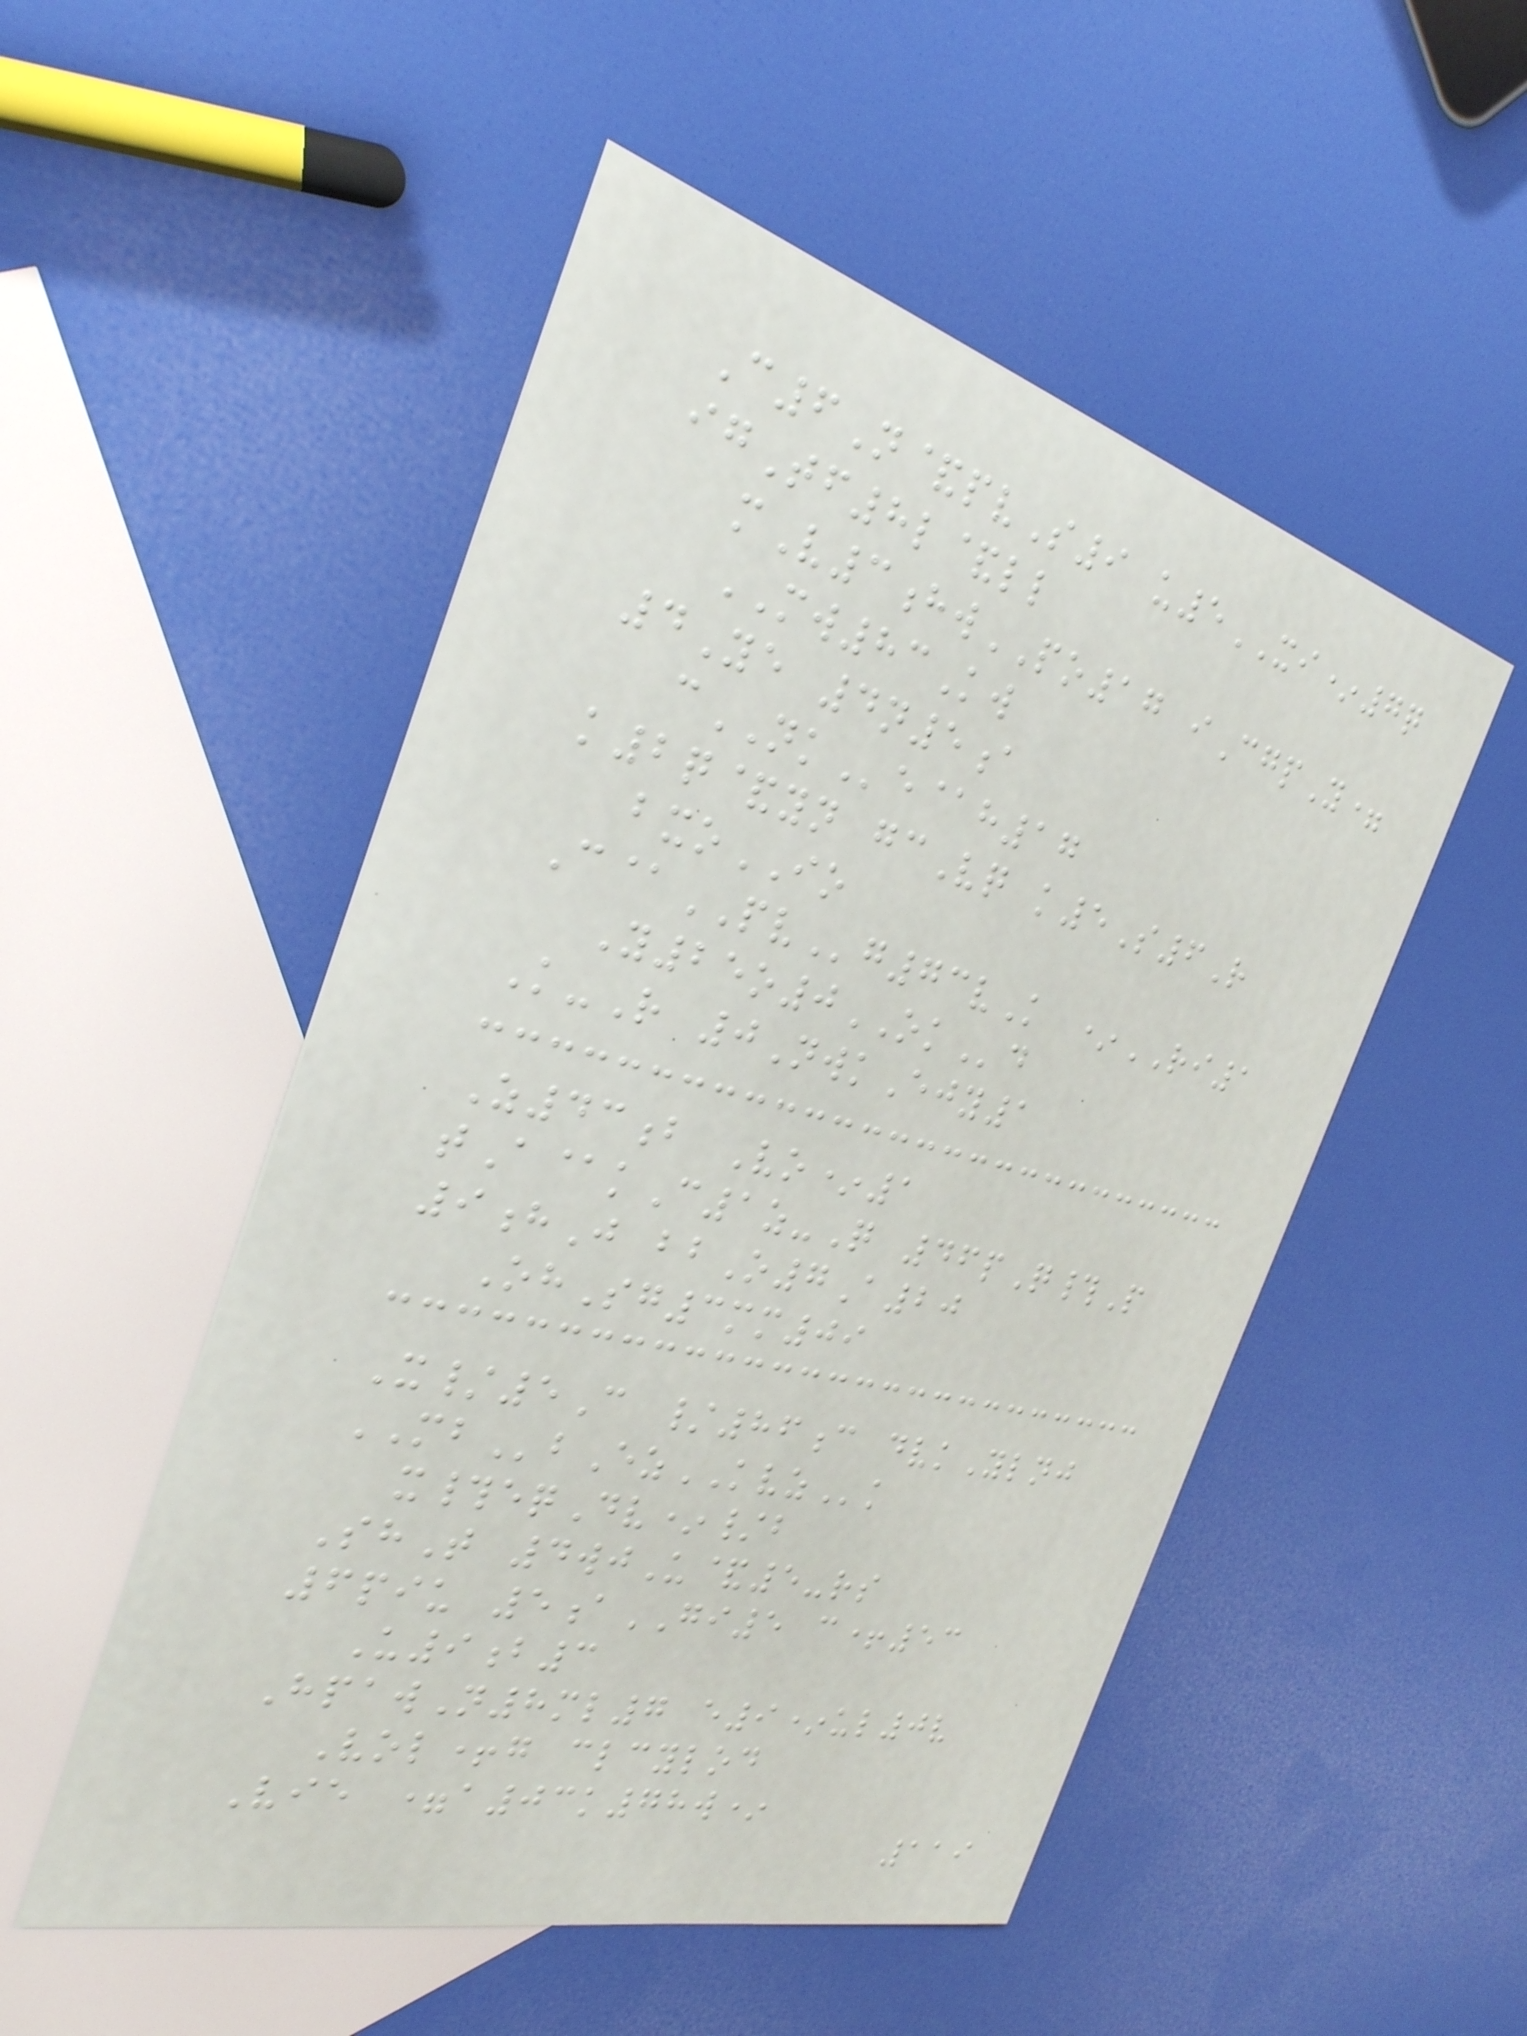C6N&pvS9 u5XI*7q
igTf8l&ll
mV3hwPO17 iCgpY=
MW83Kw
4Ye 4n5a
cNKe@h17
k2q&yn gcVq k5S6R
bxoIO
C@PVg73vK *RI1
Y25o0OKd
K-R 0NwkEjy1
Z43b Vo*1
tA@kC1z-Q 46pQ#P
9hJ bbO7A20
OhSg3mm09
X/5C /86c dvkYlnj
MBbEzKVZk
x#eqDv*/b
ShT 4wjU&5-rs
6piu 5aGI5 c+53
U9b3
HpawN8ml7 e9*ul0v
Vol+g clcylod
Vie =a03k78w*
119
